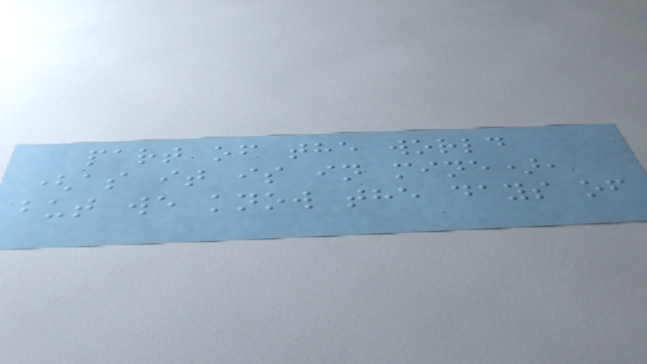part of the world
(as it is in mine),
but we know the days of
